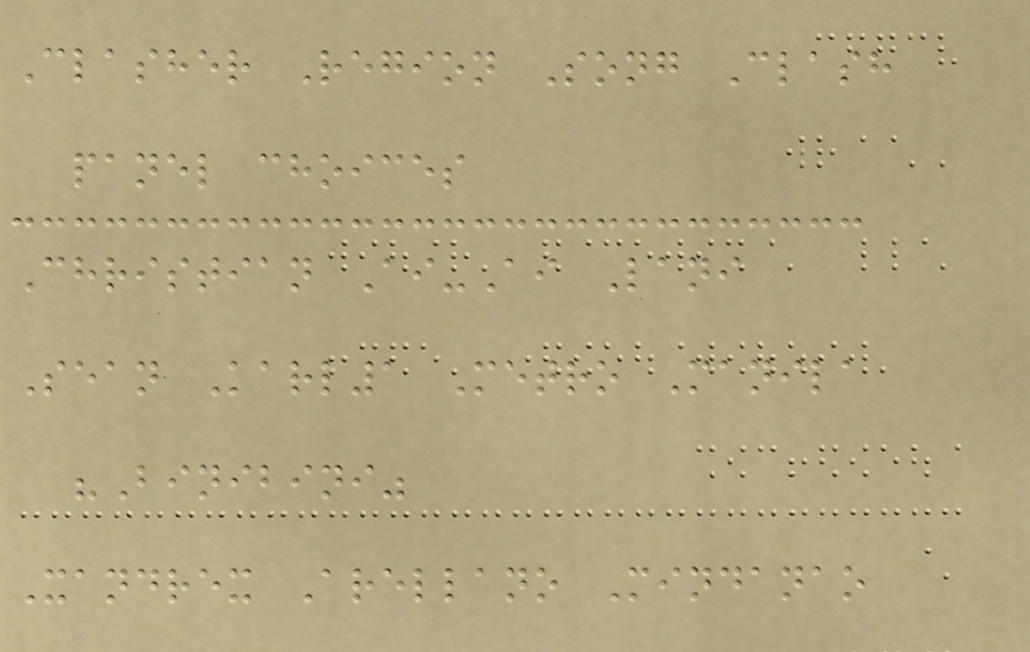Clasher Region Song Clash
panel choices
Christian Ai-Ai Lani
Sean Karl1 Metro Manila
"Binibini"
Xandrex Arellano Mindanao
